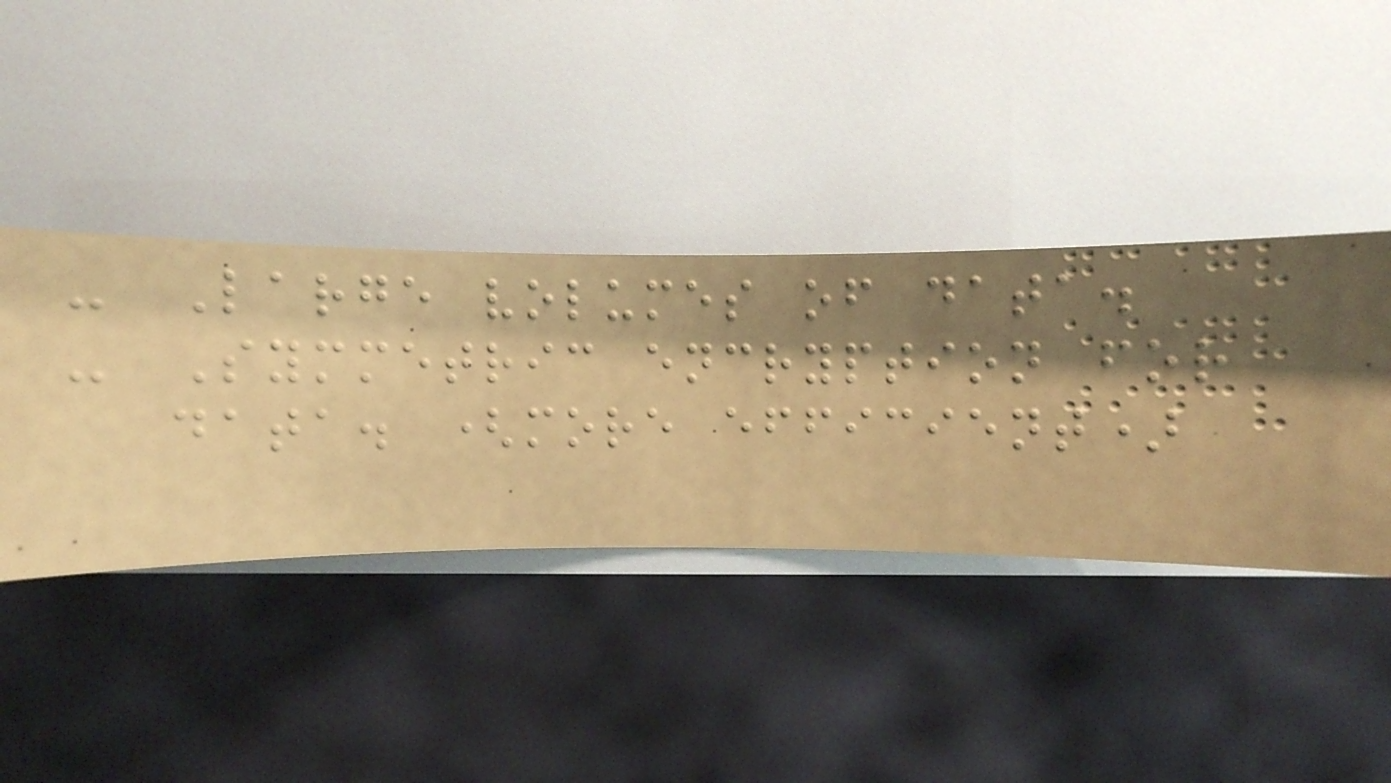- Large volumes of data.
- Symmetric encryption for
data. (more efficient)
